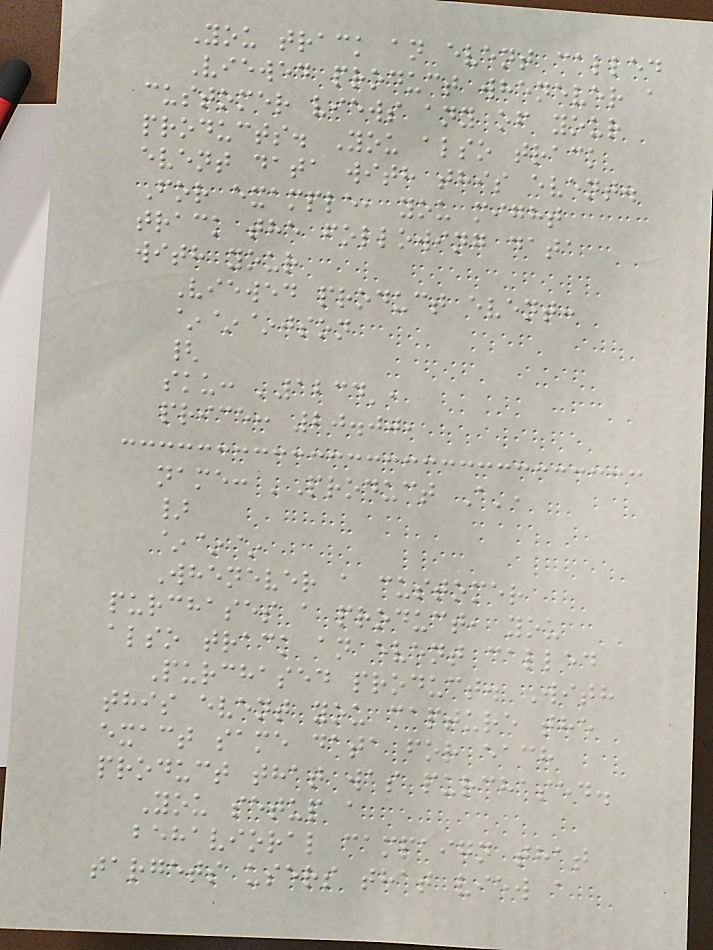You track an event called
Viewed product whenever a
customer views any of your
products. You also track
event data with this event.
For example, you might
track the following data
with your
Viewed product event:
~~~json
{
sku: '1234',
price: 20.00,
name: 'Product A',
}
~~~
Whenever a customer
purchases a product, you
also track an event called
Purchased product. With
this event you capture the
exact same data for each
product that was purchased.
You setup a
behavioral campaign that
targets users that view a
